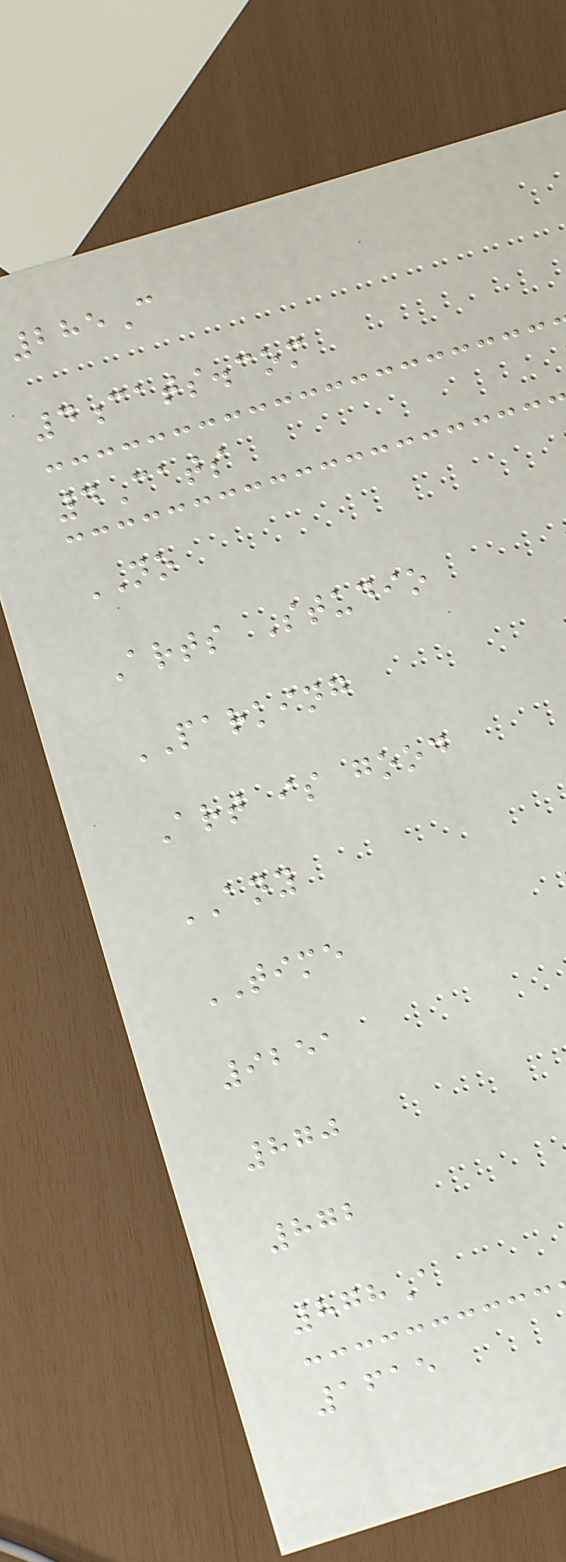285C
4cats.com
4Cats
NO
Arts Studio
PARKING
Art is good
ANY
TIME
9251
870
872
878A
1615
